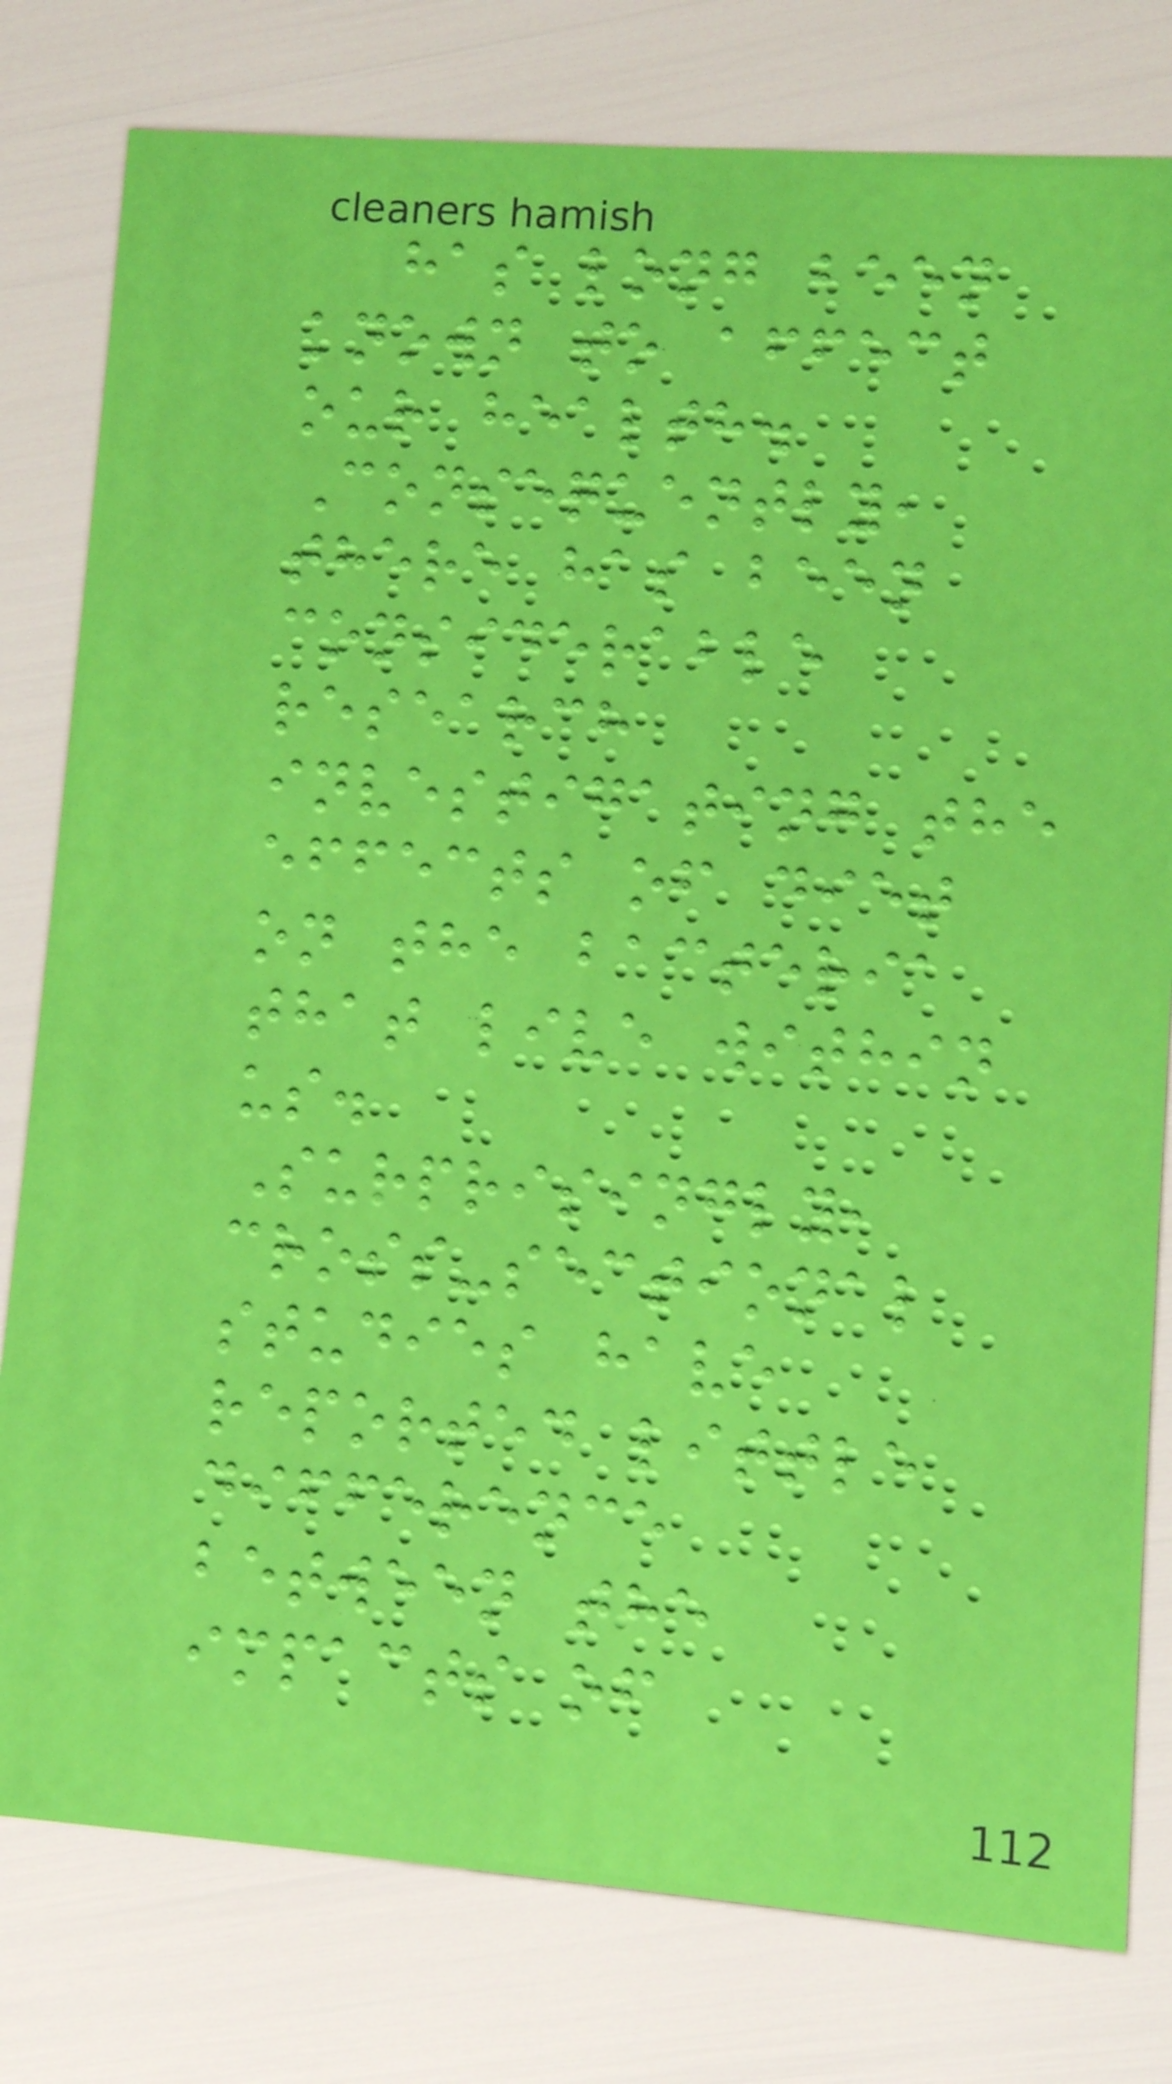has long been
known to affect
our health.
Consequently,
there has been
considerable
research
investigating the
effects of diet
on the bacteria
that live within
us.
Surprisingly,
cross-sectional
studies have
reported little
difference
between the
impacts of
